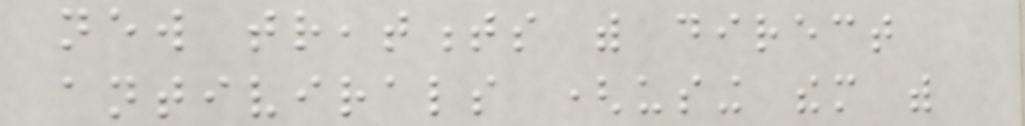new treatments with direct
antivirals (using them with
